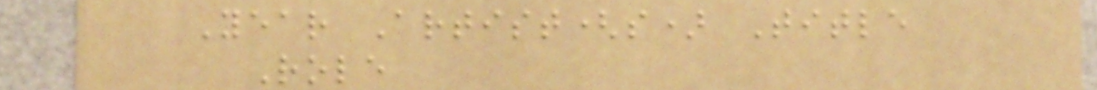Year Artist(s) Title
Role
